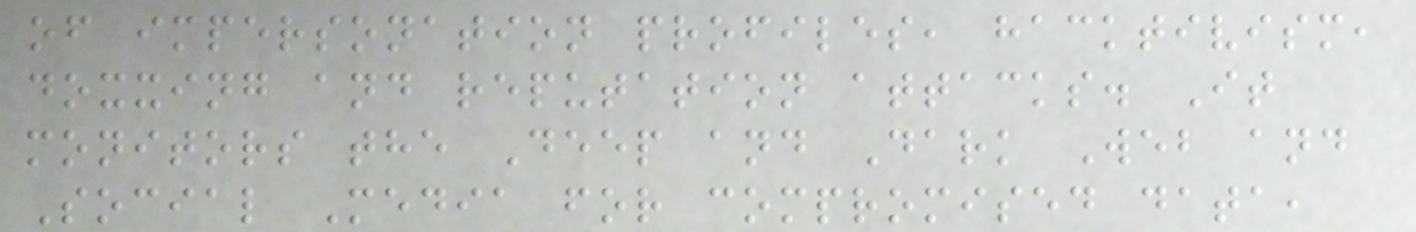of impersonation profiles, hacktivism,
doxxing and reputation attacks. It
monitors the Deep and Dark Web and
Social Media for compromised data,
